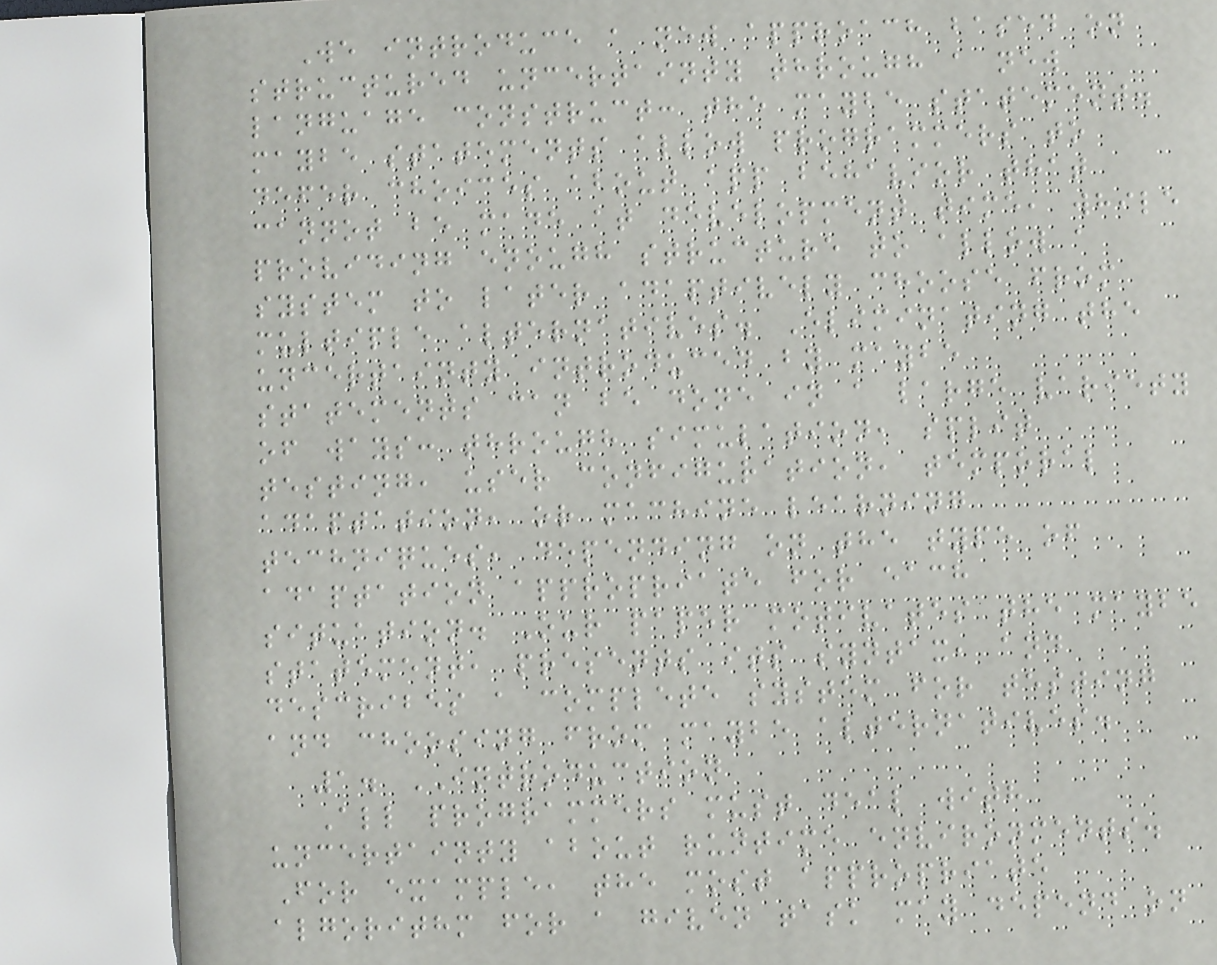We introduce a new approach based on
structured uncertainty through a new
language construct: the maybe statement.
maybe statements allow programmers to
defer choices about app behavior that
cannot be made at development time, while
providing enough structure to allow a
system to later adaptively choose from
multiple alternatives. Eliminating the
uncertainty introduced by maybe
statements can be done in a large variety
of ways: through simulation, split
testing, user configuration, temporal
adaptation, or machine learning
techniques, depending on the type of
adaptation appropriate for each
situation. Our paper motivates the maybe
statement, presents its syntax, and
describes a complete system for testing
and choosing from maybe alternatives.
1. INTRODUCTION
All programmers must deal with
uncertainty about runtime environments.
For example, the most appropriate
algorithm for a given task may depend on
